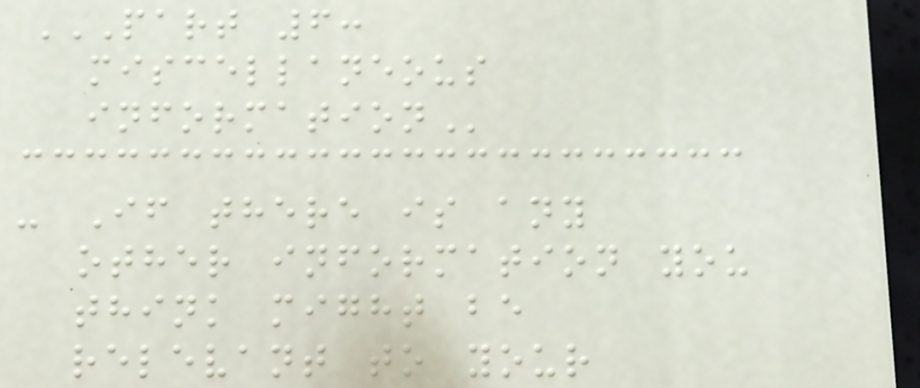PART 6:
MISCELLANEOUS
INFORMATION
- If there is any
other information you
think might be
relevant to your
